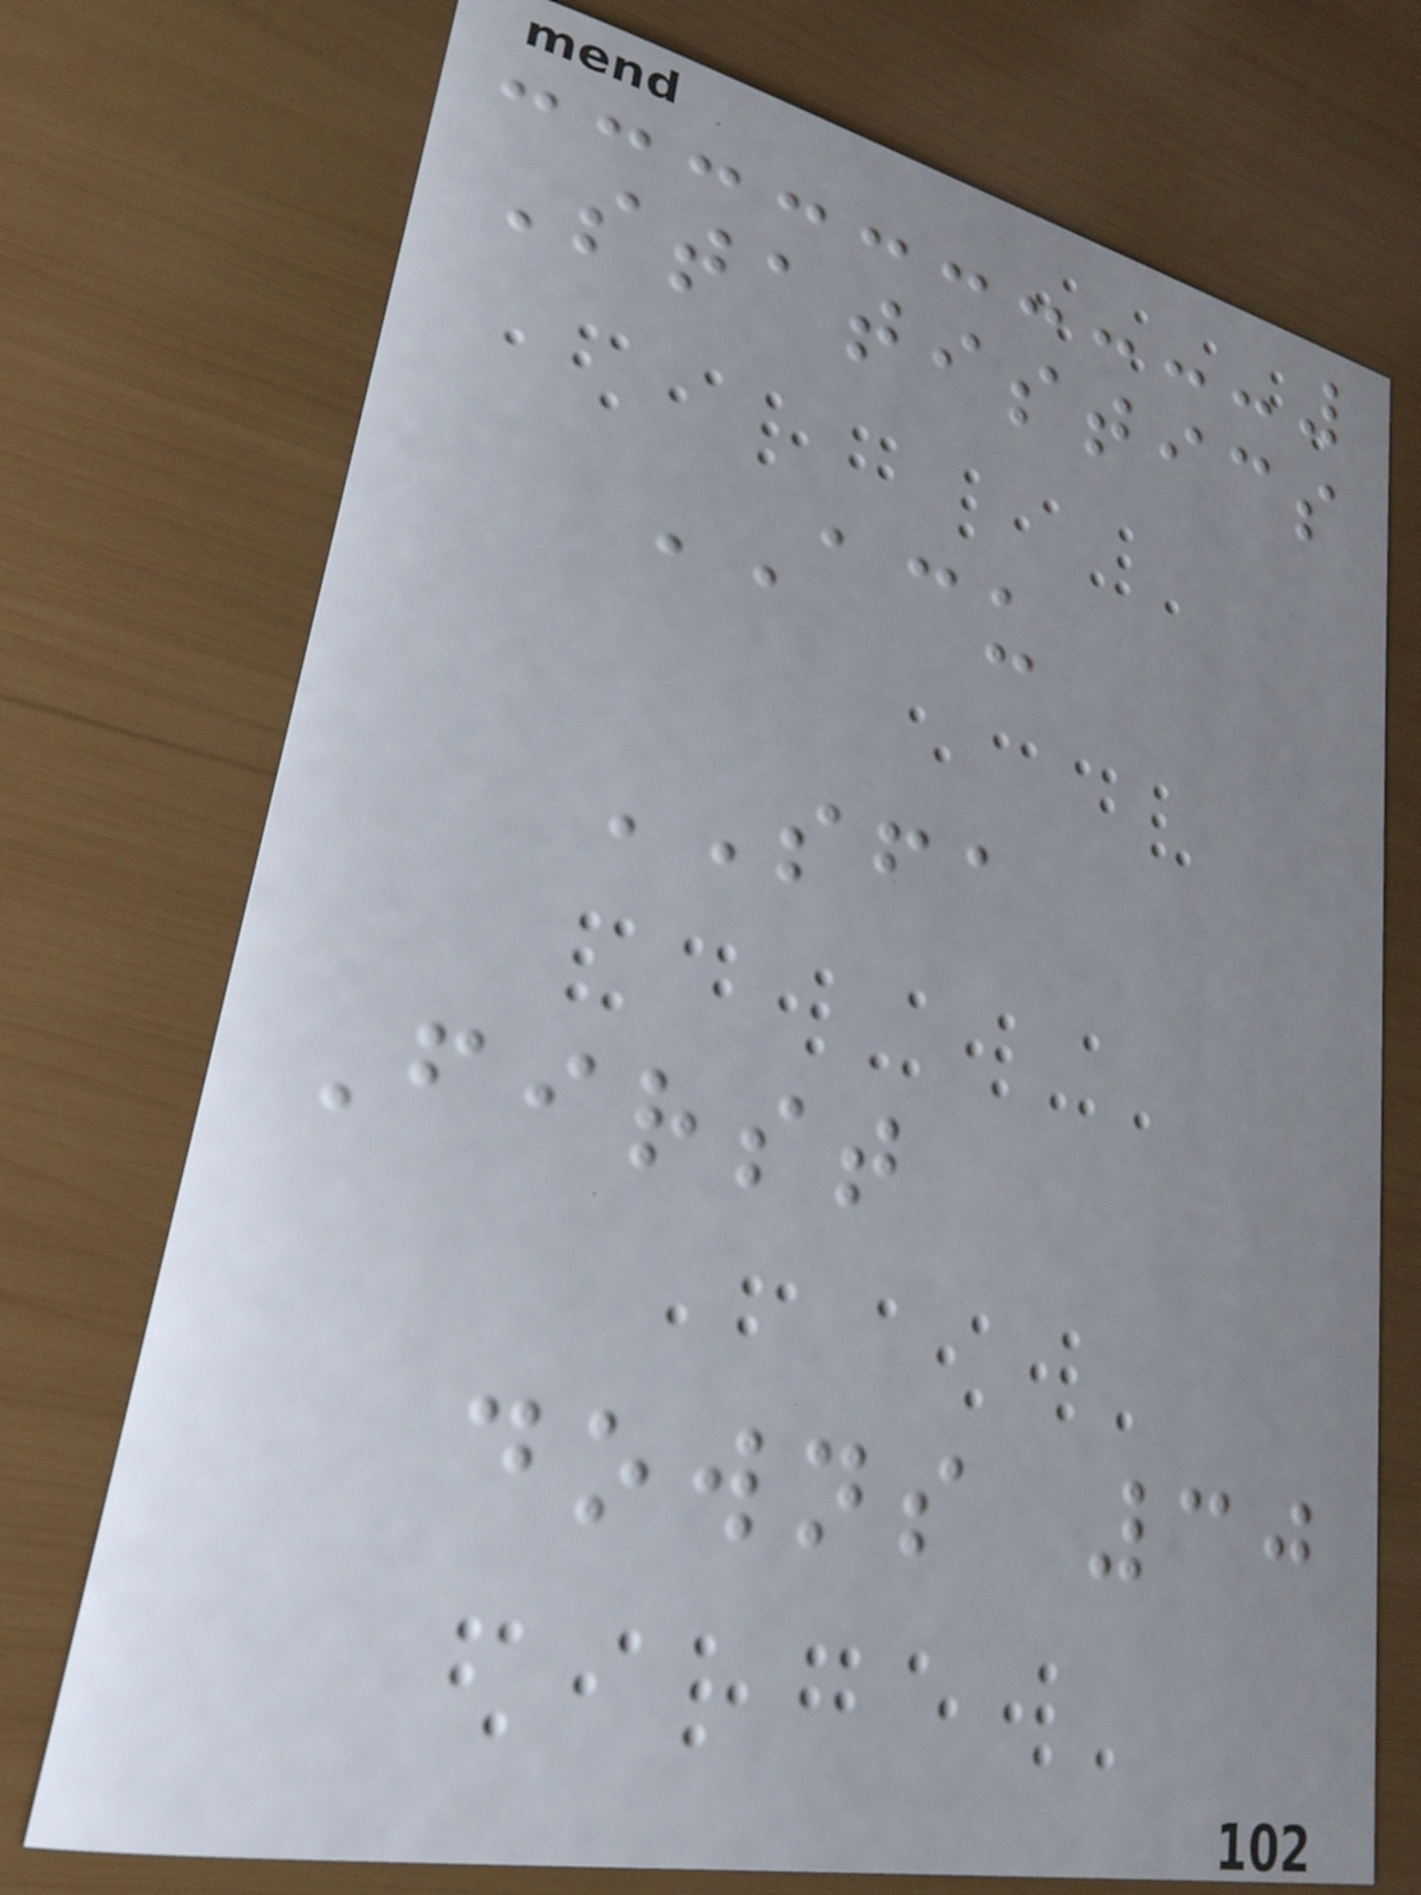Statistics
ACU
SFA
First
downs 30
